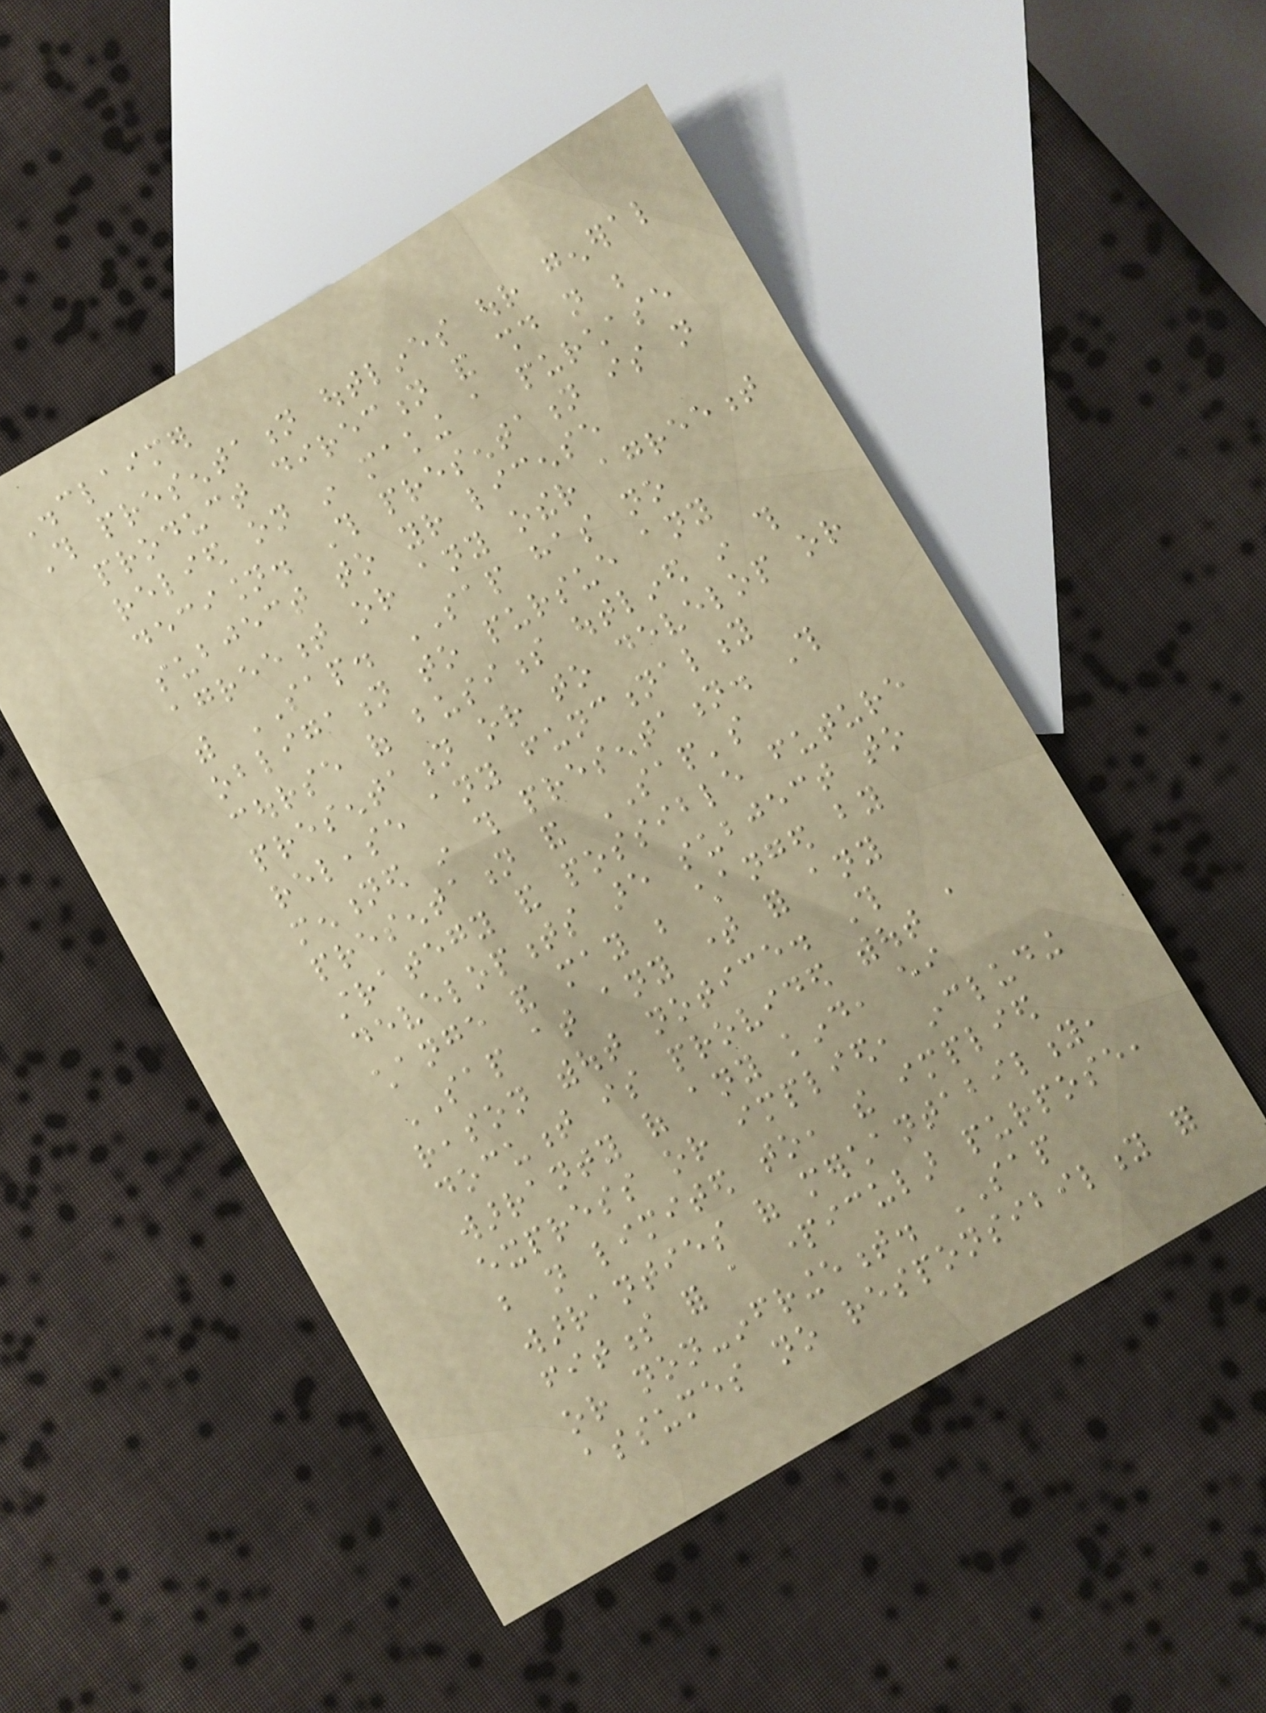Disclaimer
This presentation outlines our general
product direction and should not be
relied on in making a purchase
decision. This presentation is not
subject to your license
agreement or any other agreement
with SAP. SAP has no
obligation to pursue any
course of business outlined in this
presentation or to develop or
release any functionality
mentioned in this presentation. This
presentation and SAP's
strategy and possible future
developments are subject to
change and may be changed by
SAP at any time for any
reason without notice. This
document is provided without a
warranty of any kind, either
express or implied, including
but not limited to, the implied
warranties of merchantability,
fitness for a particular purpose,
or non-infringement. SAP
assumes no responsibility for
